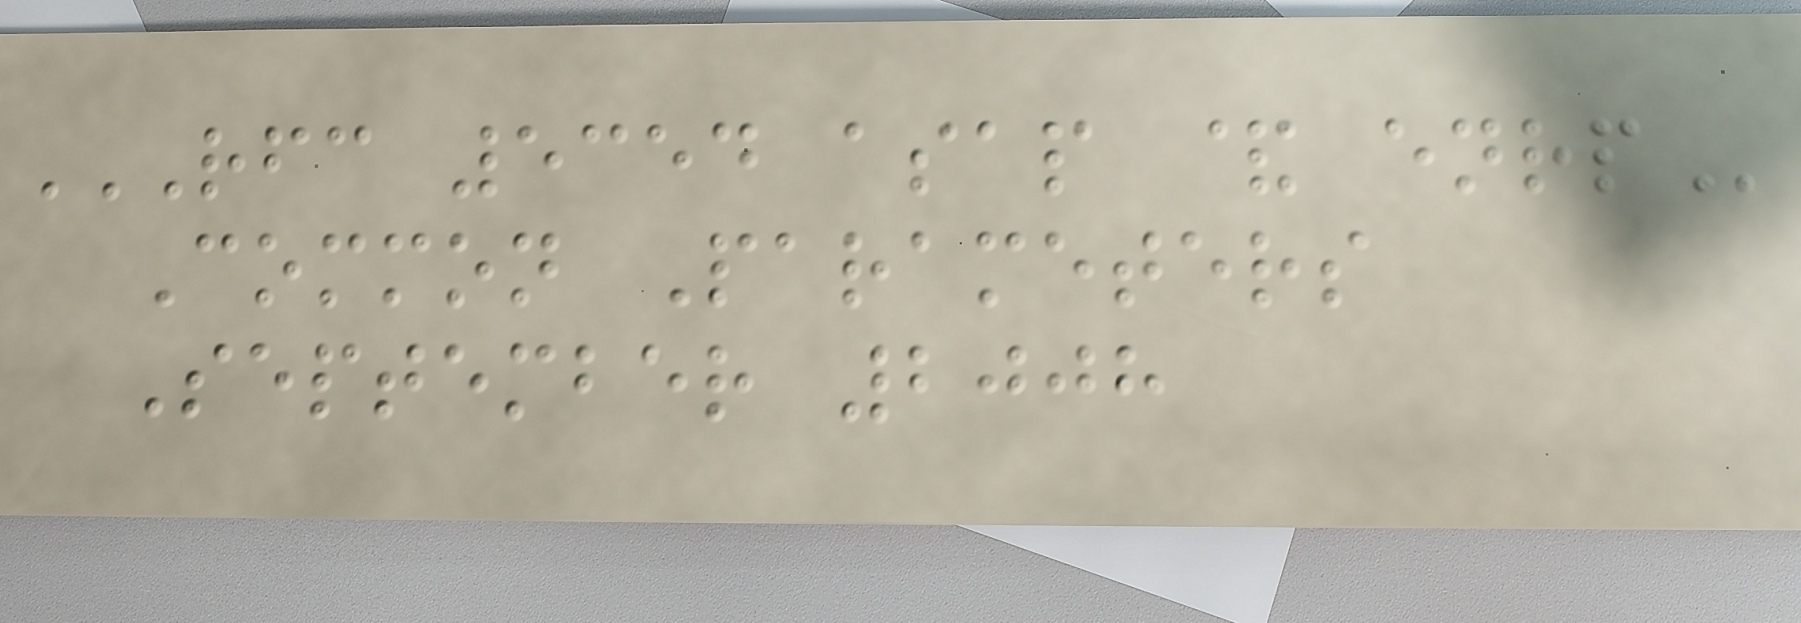RFC 5354 ASAP & ENRP
Common Parameters
September 2008
